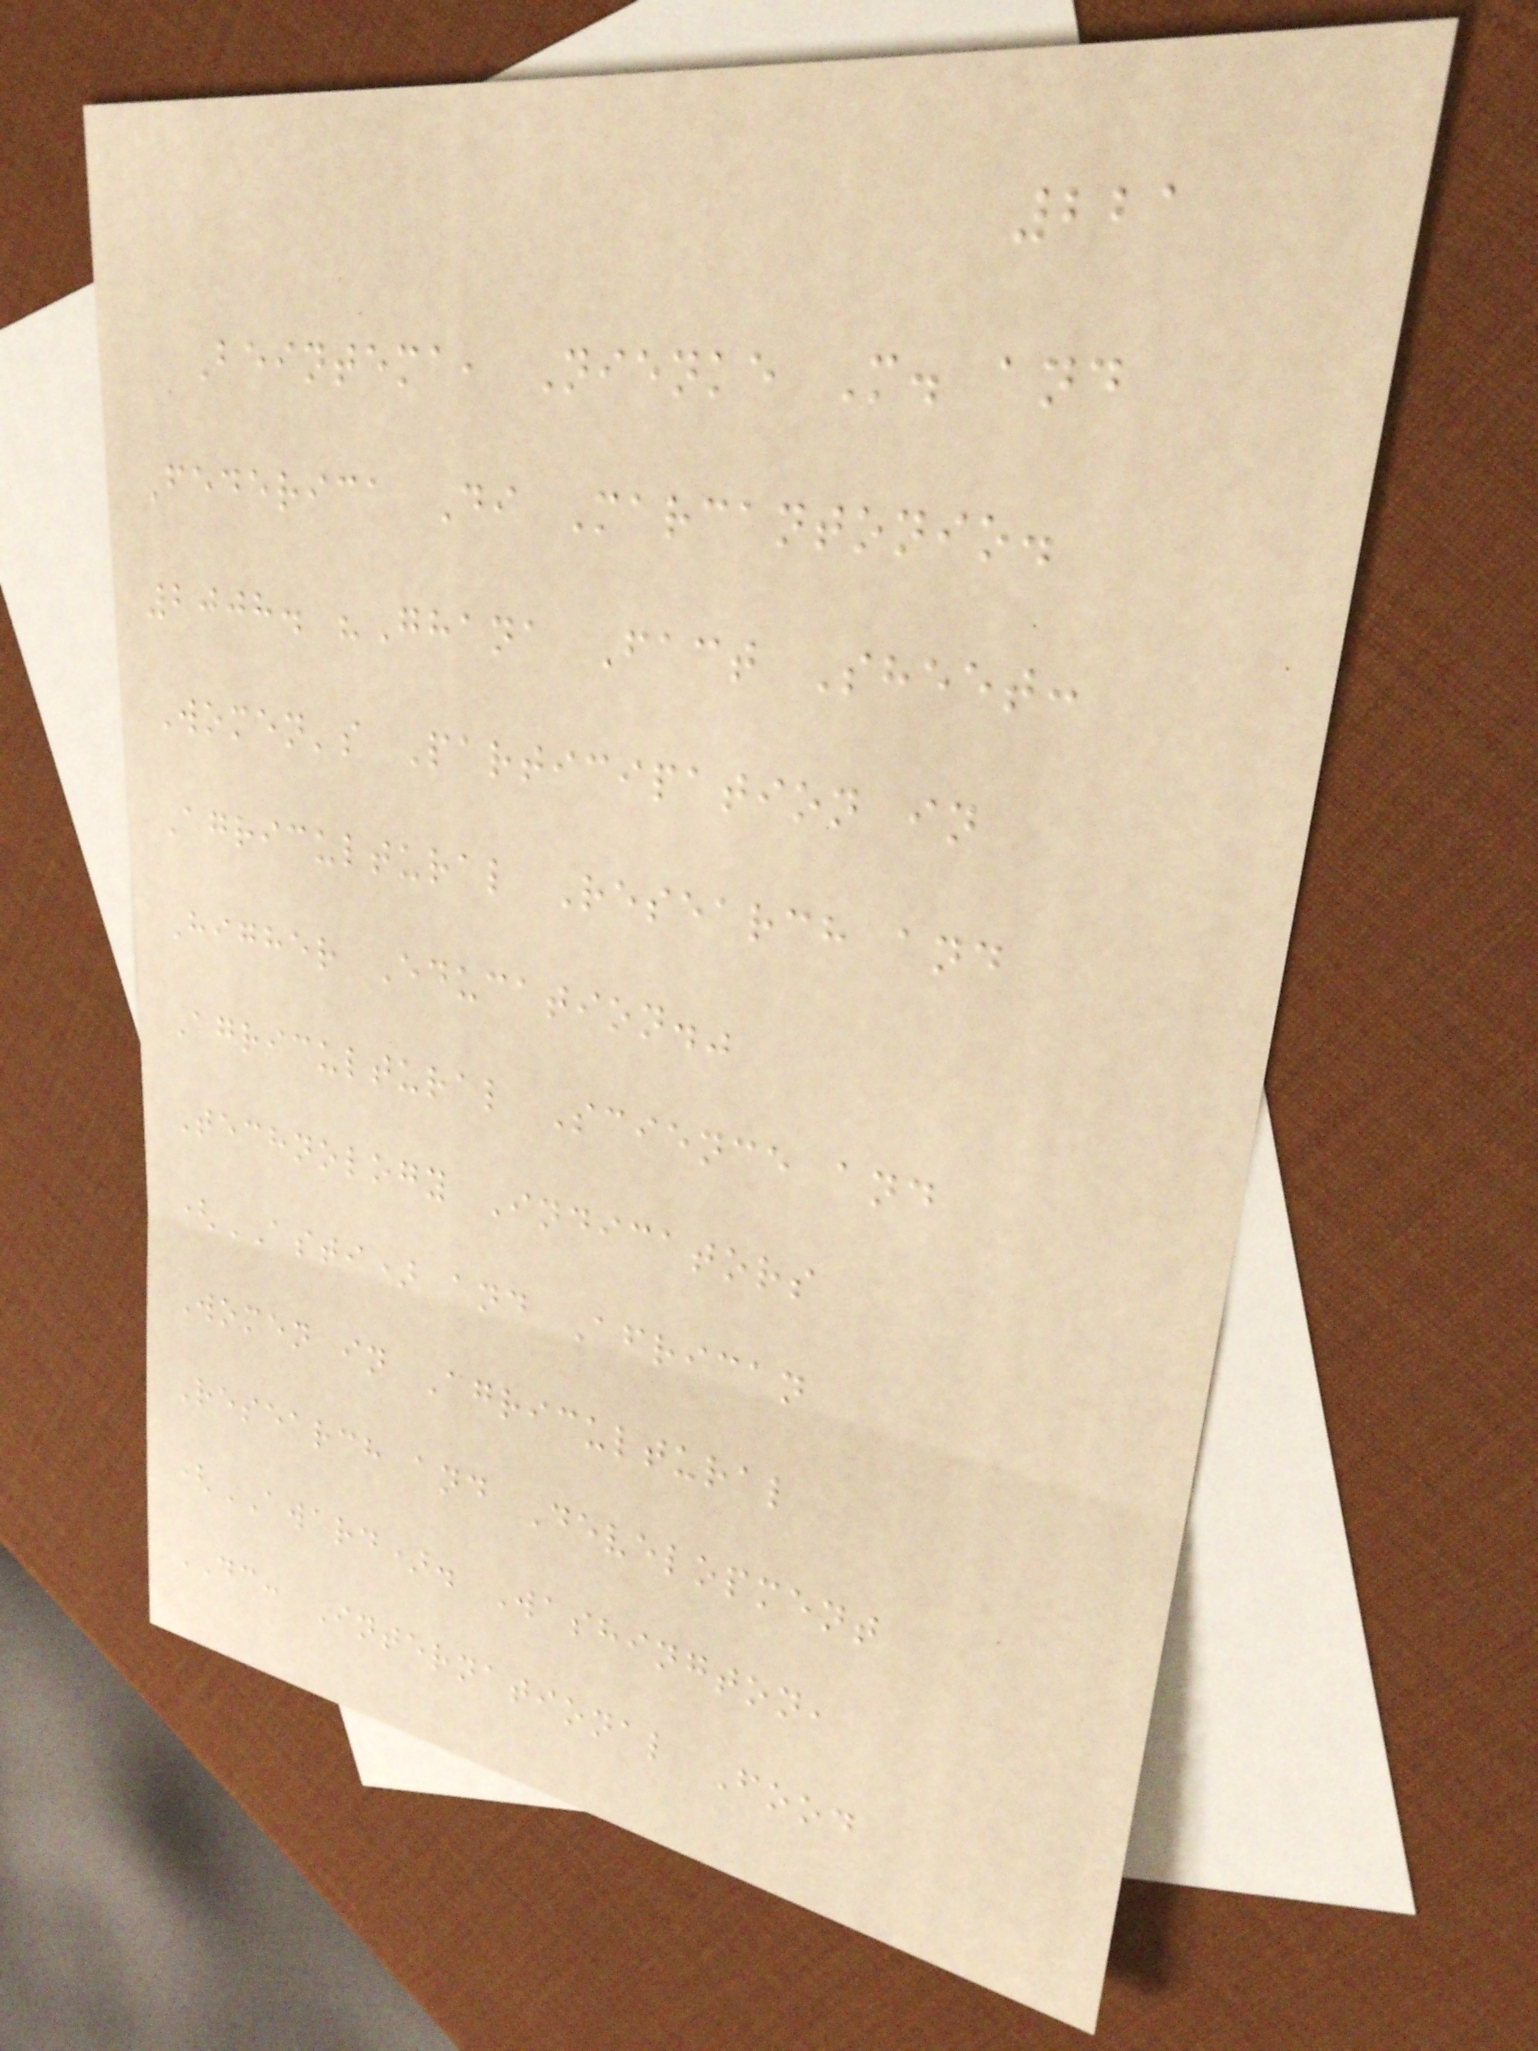221
Beintema, Nienke M. and
Federica Di Marcantonio.
2008. "Ghana Fact Sheet:
Women's Participation in
Agricultural Research and
Higher Education."
Agricultural Science and
Technology Indicators
(ASTI) and African
Women in Agricultural
Research and Development
(AWARD). Washington,
DC: International Food
